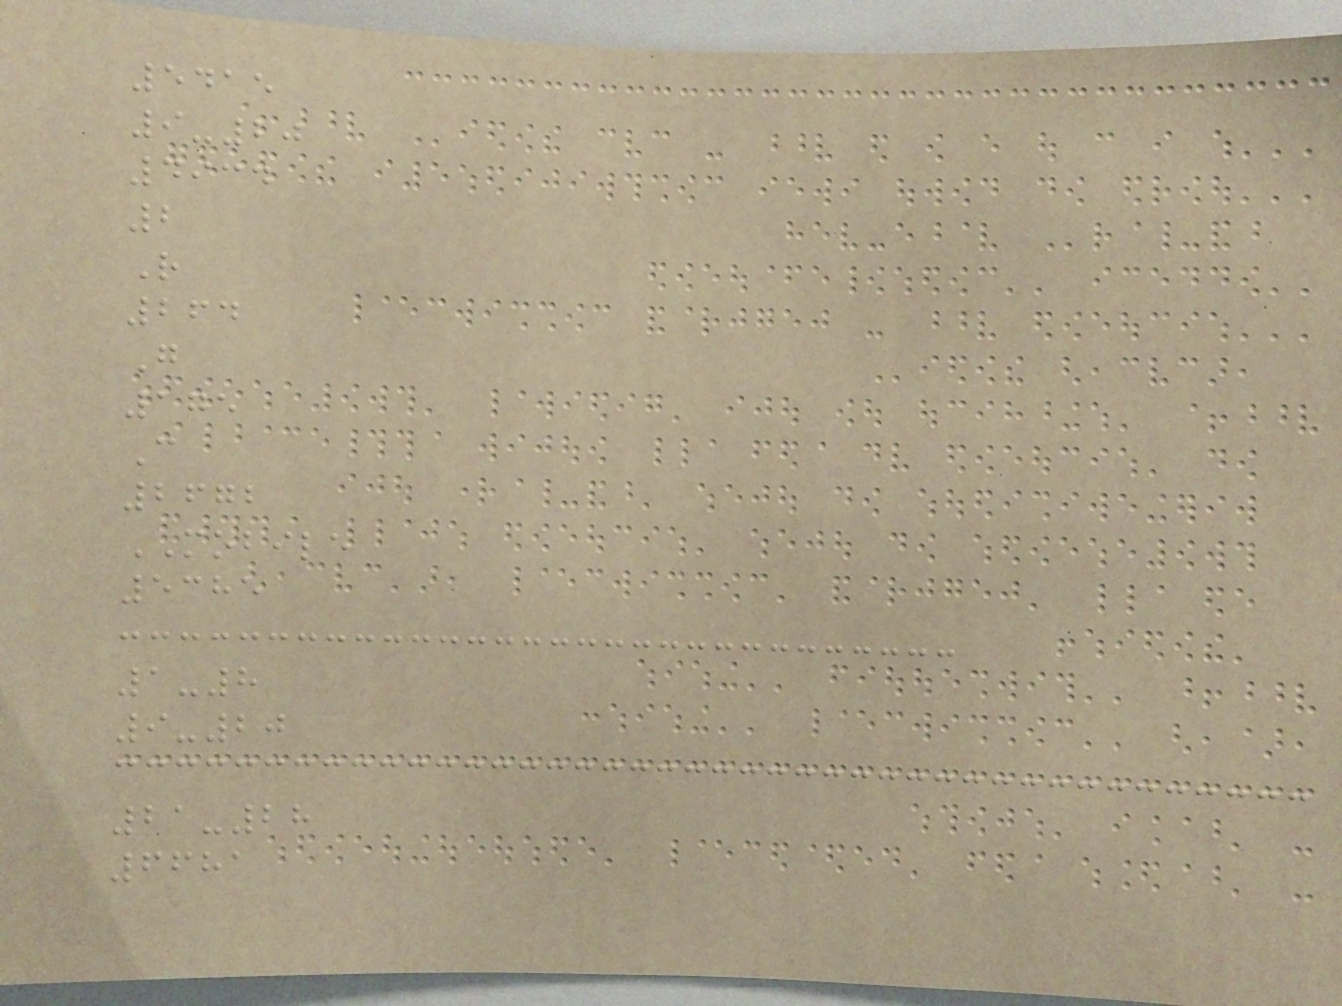5415
9-20
4934
2
R
264
G
175
C
2672
MOBILE
5385
1-8
9-20
21-28
6681
